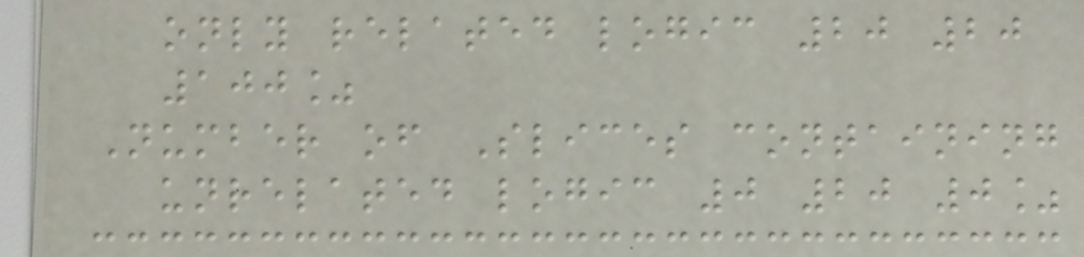only related logic 20 20
100%
Number of Slices containing
unrelated logic 0 20 0%
